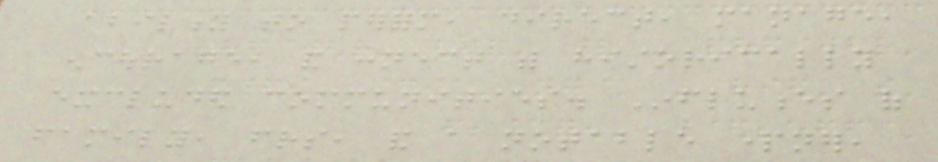ability to perform, direct, manage,
encourage, and connect with historically
excluded communities. Influences of
family, friends, and a notable partner,
